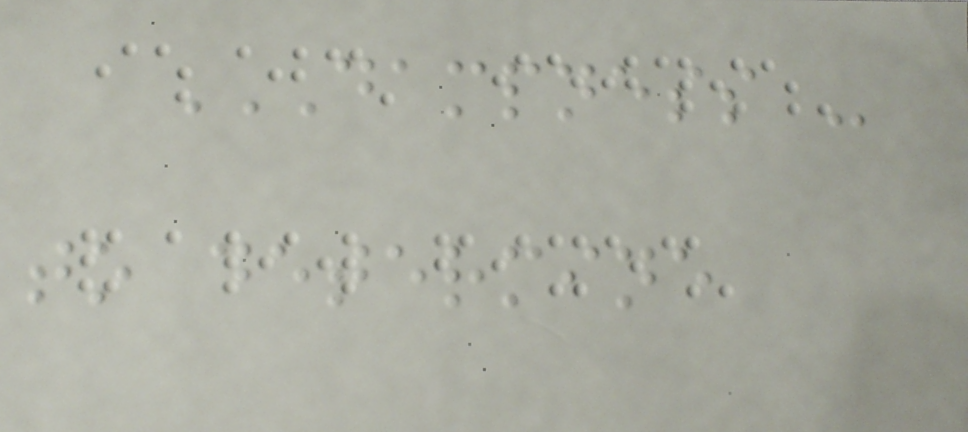DAMPNESS -
TO DETERMINE
